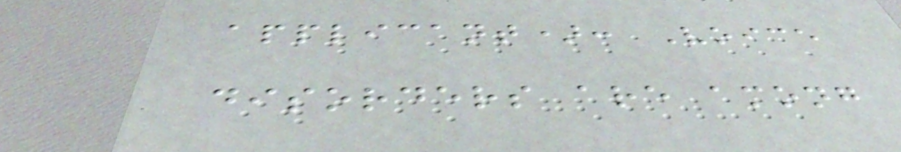applicant): Voice
disorders are among
